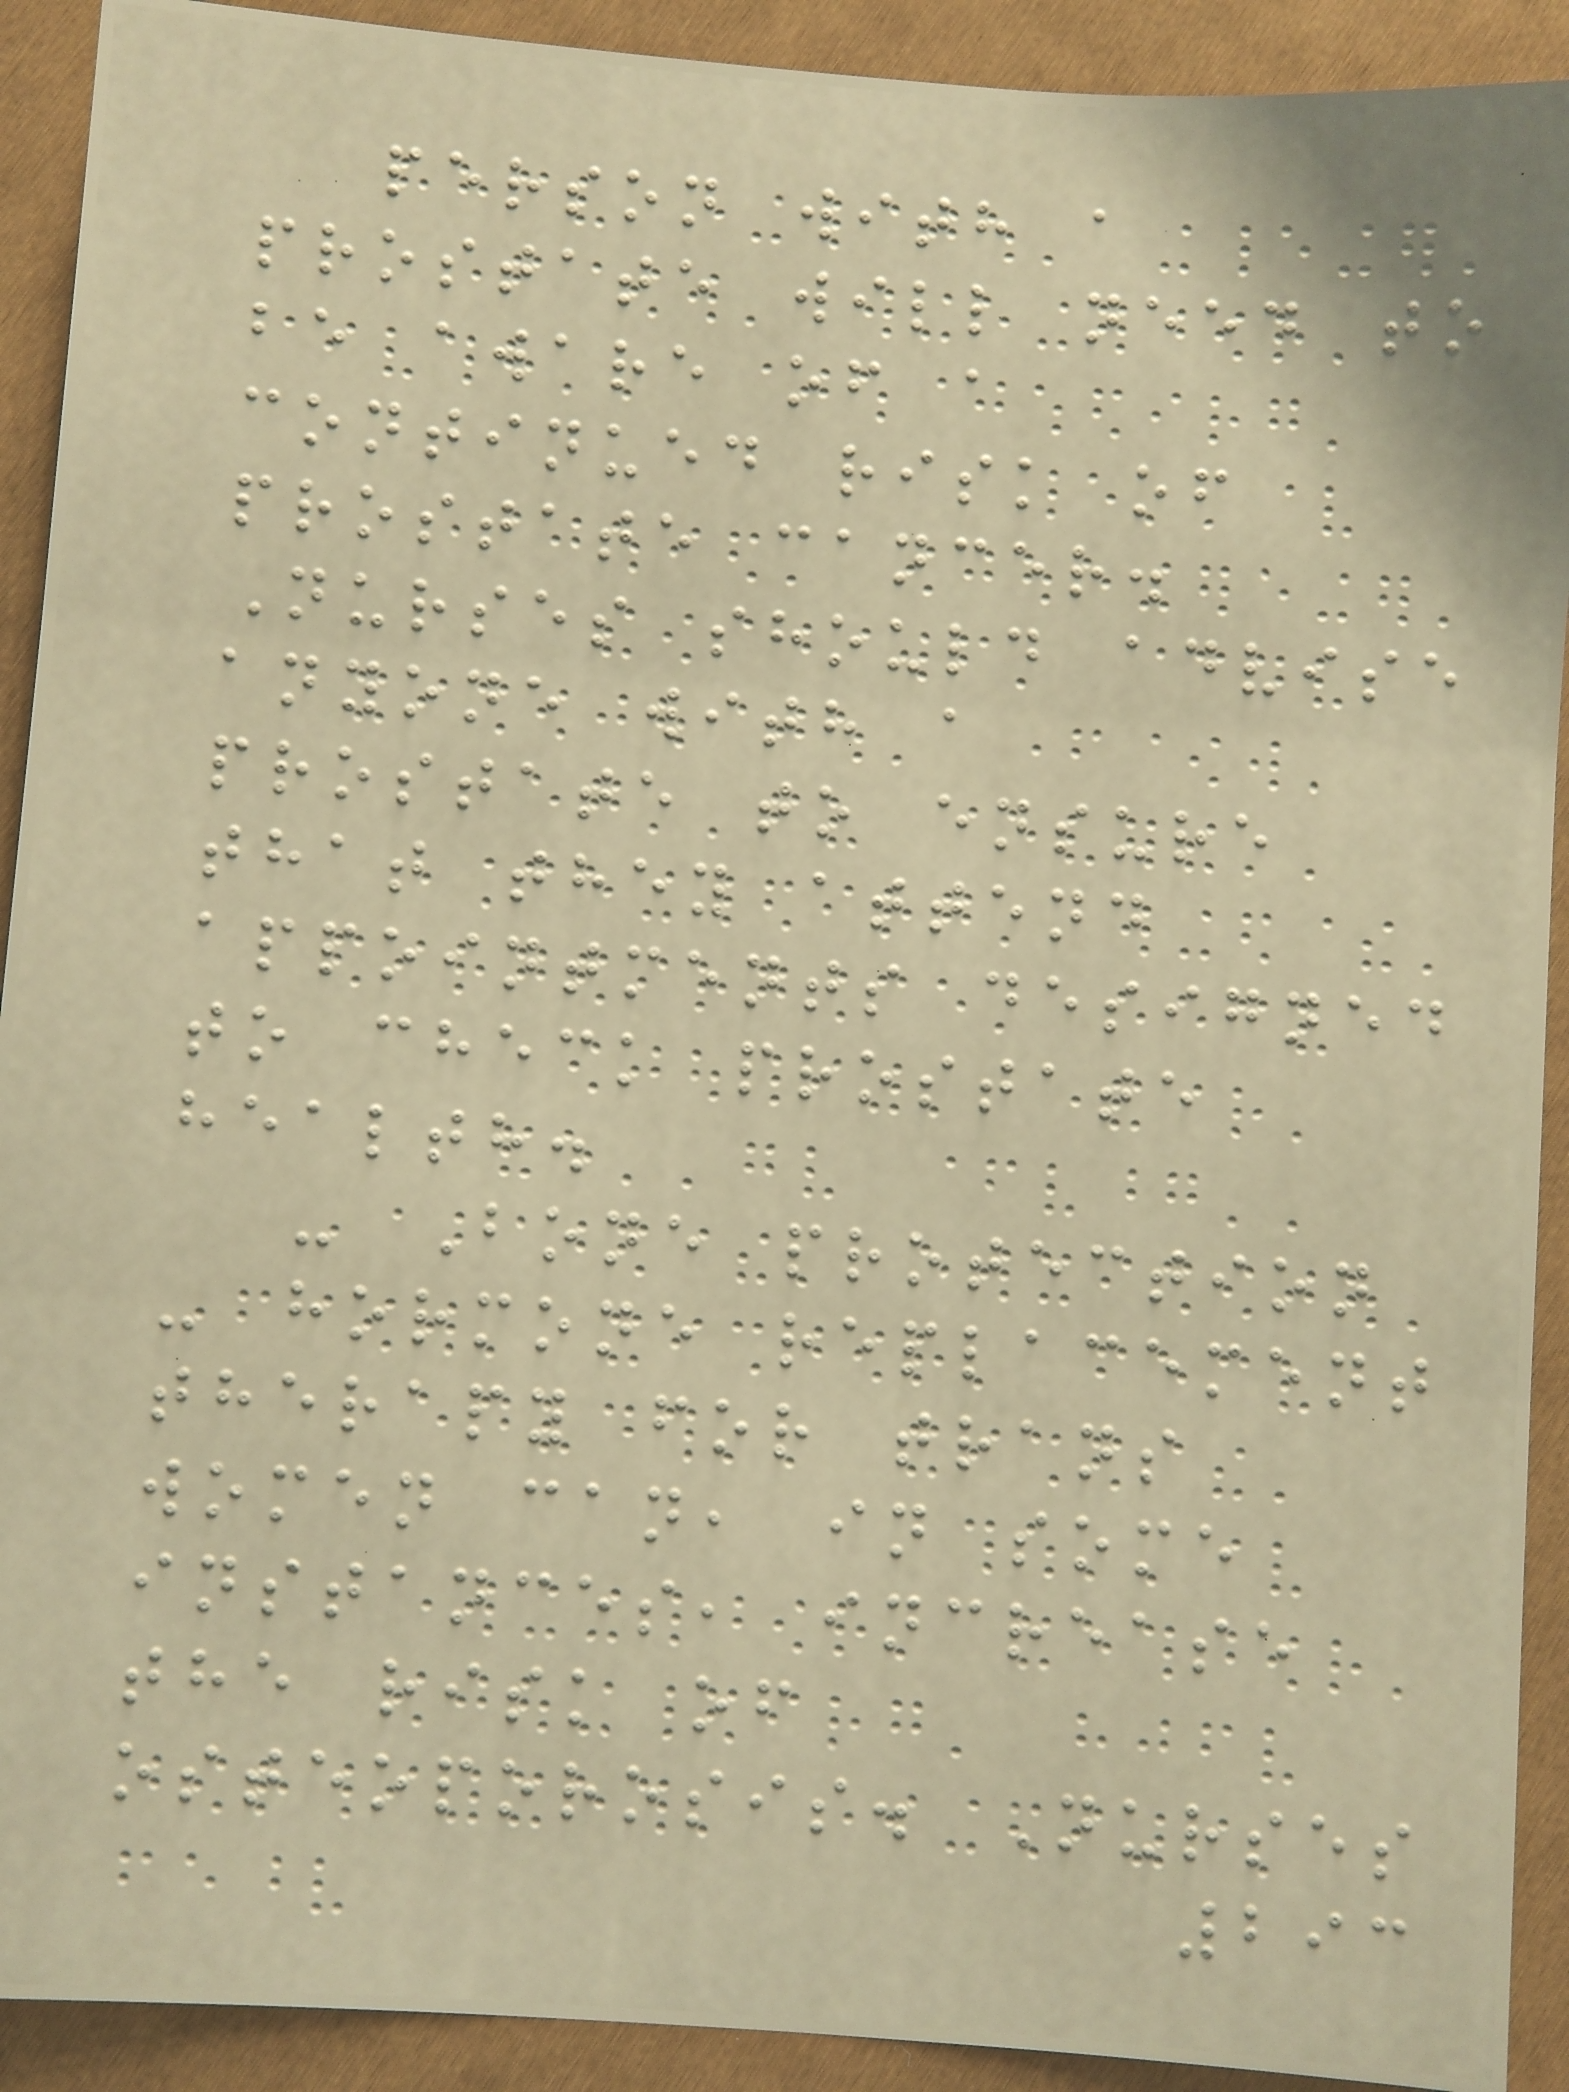person with a
prostate will need to
be aware of a
continued risk of
prostate cancer.
Nurses should advise
anyone with a
prostate to ensure
that they attend
appointments designed
to check prostate
health.
- Bone protection
- hormone replacement
therapy for trans
women can, in some
instances, increase
the risk of
osteoporosis. Nurses
293
